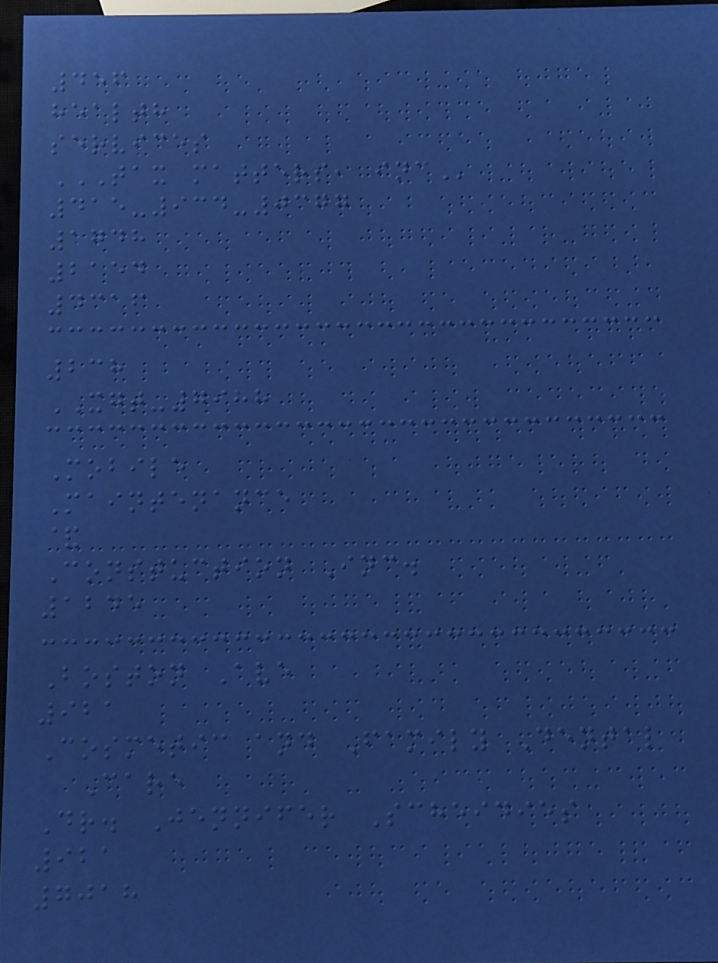456
health
services
TAX MATTERS, INC
415-934-0377
1748
2154
4316
238
XGT-7988
Mobile
Maintenance
&
Constuction Inc.
1245
Boston Ave
921
Cosmetic and Family Dental
Care
Dr. Jennifer Scheidies
921
7018
